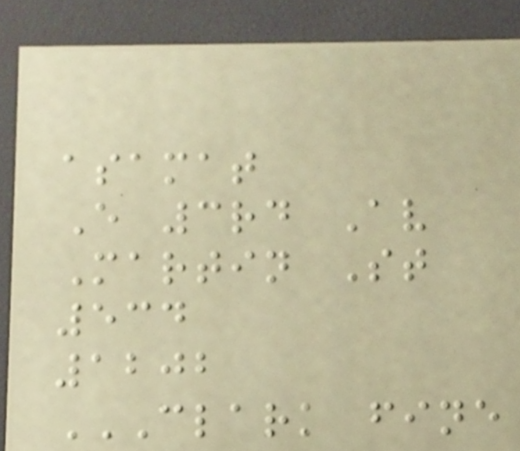asamat
E 3rd Av
Martin St
534
1202
CLARK FINE
